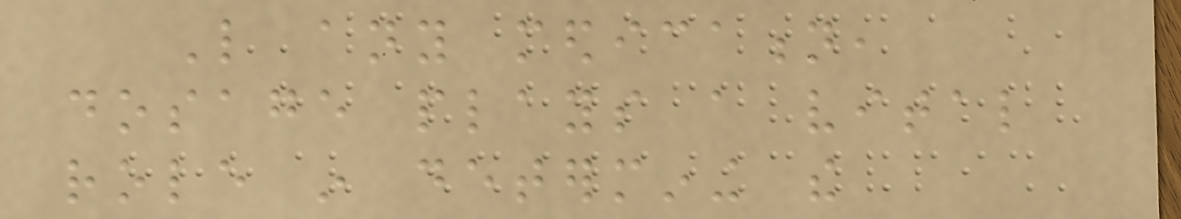Like any medication,
dosage plays a vital
role in determining the
